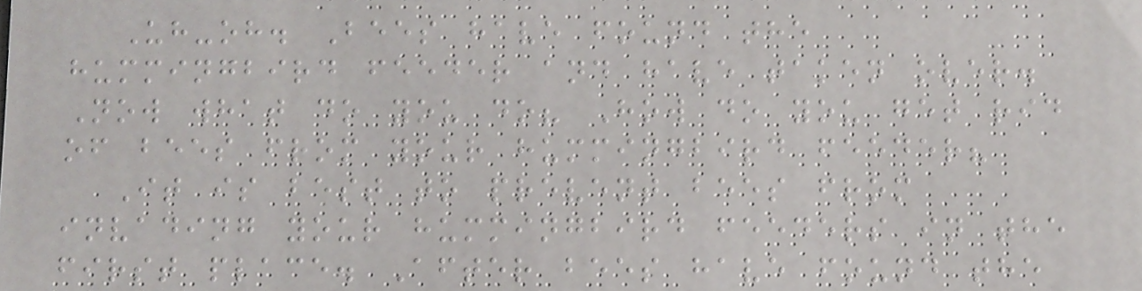Uh-oh. Bees have found the
hummingbird feeder and have taken over.
Now what do you do? How do you get rid
of bees from your hummingbird feeder?
It is best to prevent bees from
invading your hummingbird feeders in the
first place. After bees have found the
